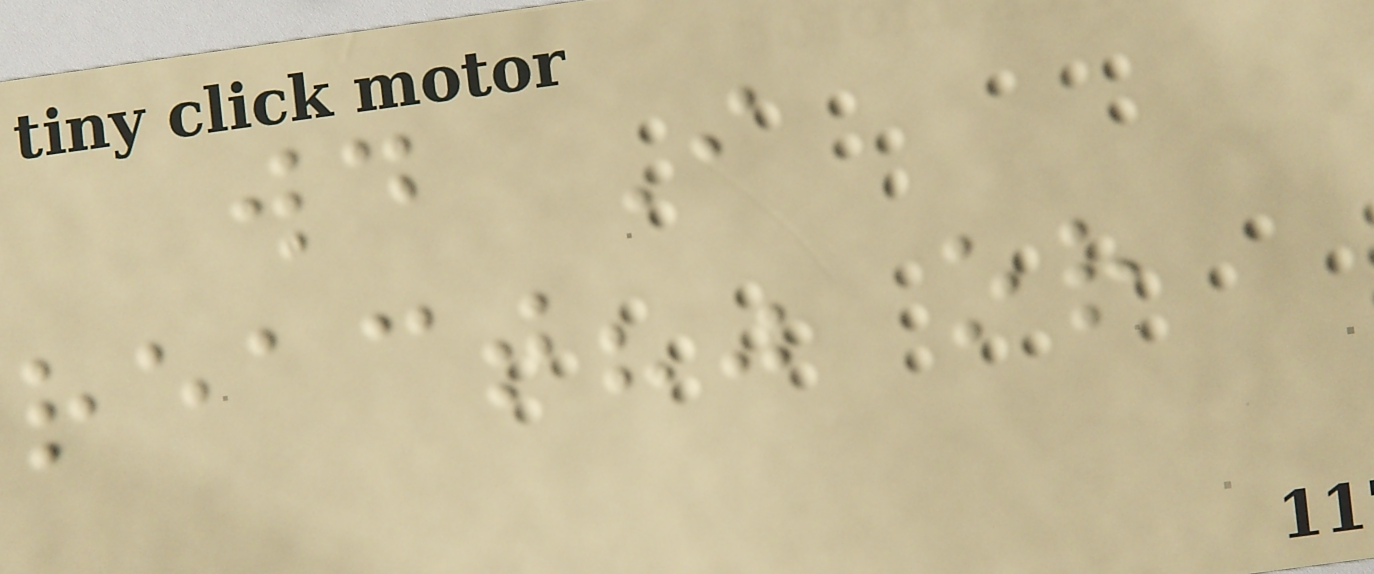would I
react?" or
